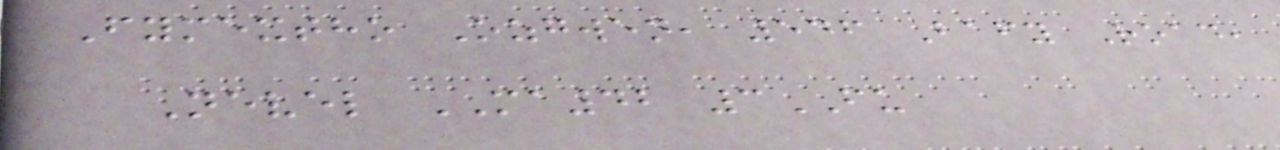Fymextho Ozgwen, 546 Bafy Road,
Nevel MA42 3FU
